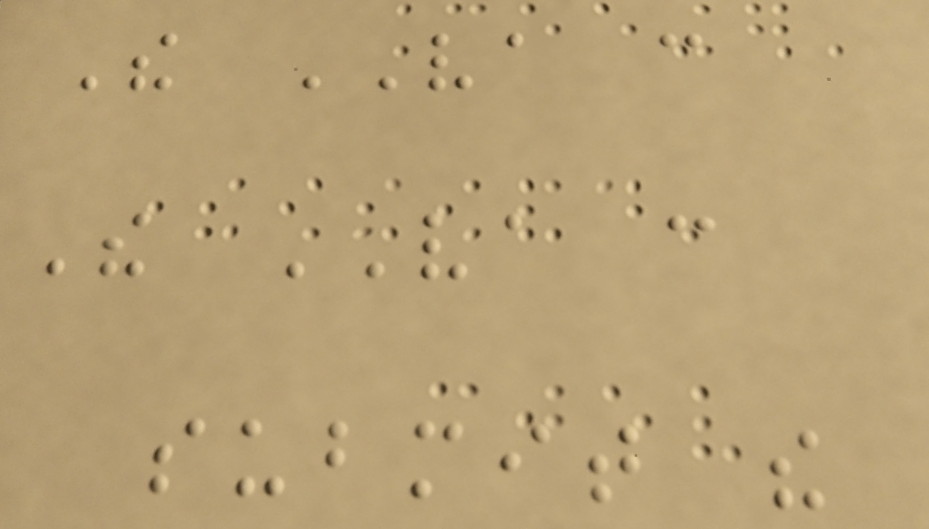The VA can
The VA can
submit the
